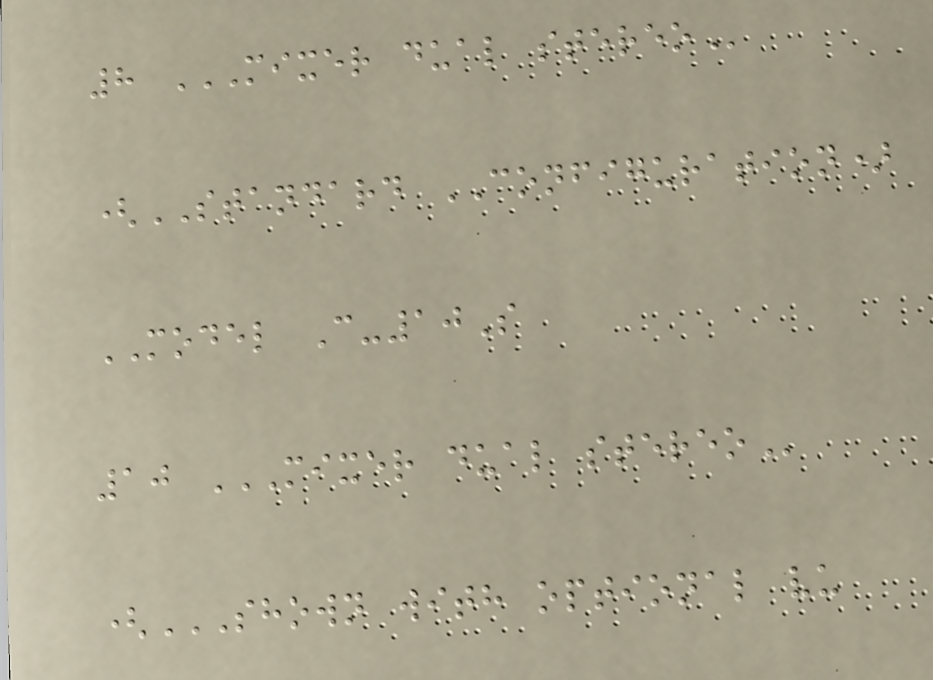8 MIXER DUAL STEREO
(STANDARD CONFIGURATION)
MODEL C-10S
10 MIXER DUAL STEREO
(SHOWN WITH OPTIONAL VU
